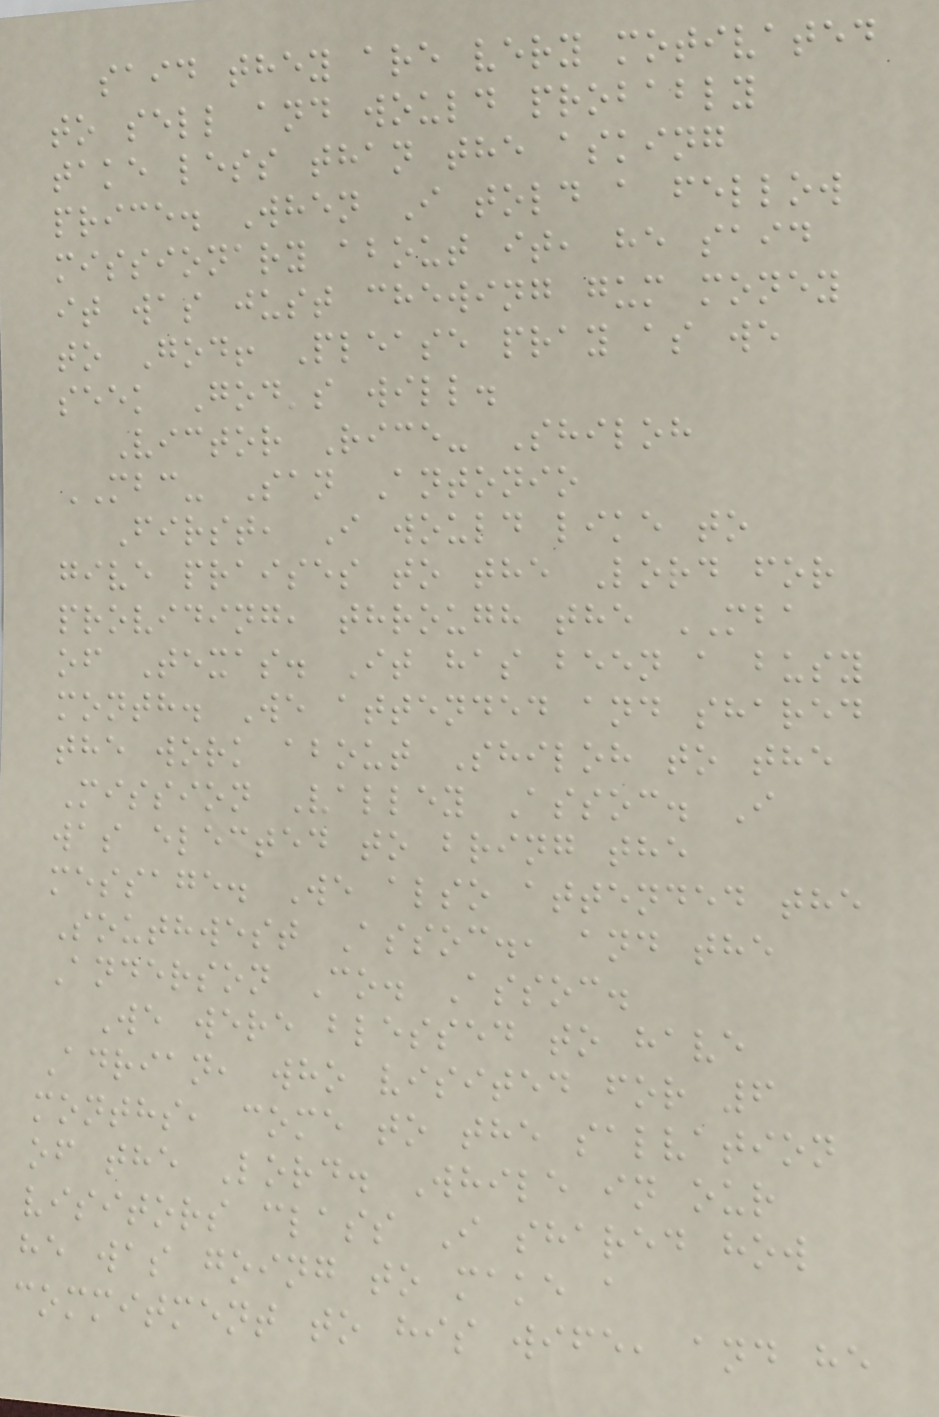said they are very motivated
to sell and would probably
take less than the asking
price. When I told a fellow
missionary about it, he said
it was just chewing gum money
to God! Please pray as we
seek God's will.
Victor Rice- Shiloh
MBC- San Antonio
First, I would like to
give praises to the Lord for
providing, through the MBA
of Texas. It has been a busy
month. We attended and shared
the work about Shiloh to the
Mission Valley Assoc. I
was elected to bring the
message. We also attended the
Southwest Assoc., and the
Anderson Co. Assoc.
We were blessed to have
Adrian, who visited for 6
months, come to the salvation
of the Lord. While in our
visitors class I shared how
he was going to make a
commitment to his wife, and he
